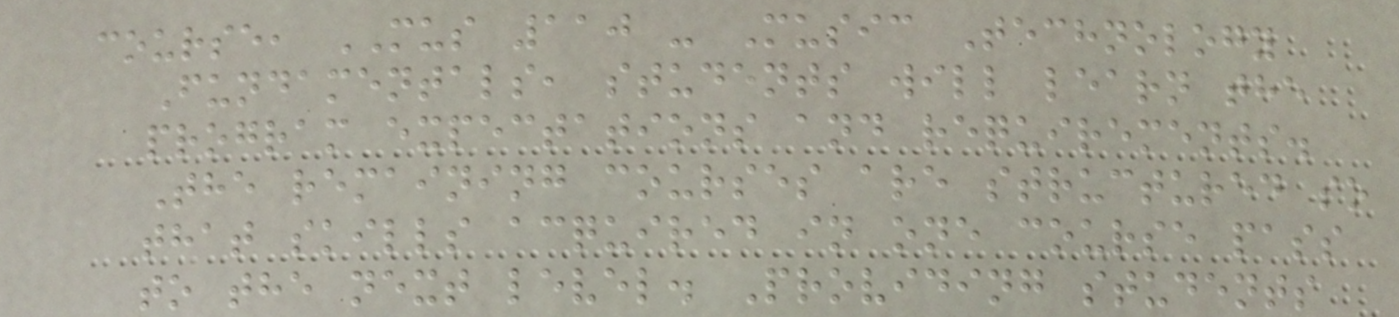course, MUS 110 - Music Technology
Fundamentals, students will learn the
program expectations and requirements.
The remaining courses are structured so
that skills acquired in one course pass
to the next level. Providing students
